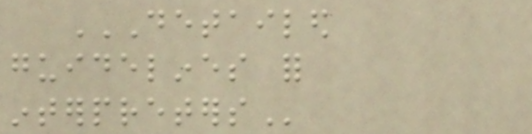DETAILED
GUIDELINES FOR
INTERPRETERS
